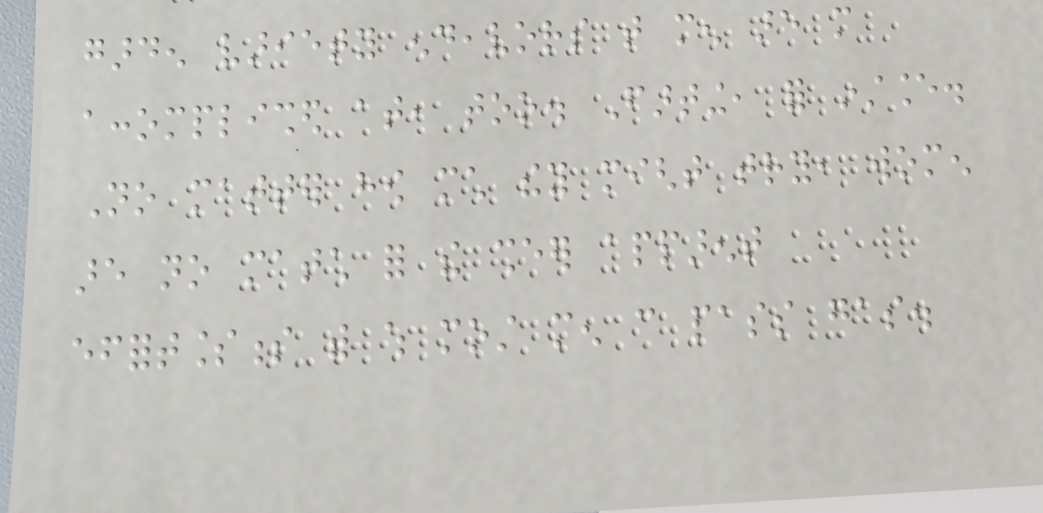garden variety endeavors that men are more
accomplished at, too. Farting, for instance.
No matter how much they might try, women
are no match for the sheer apparent
effortlessness with which most men can pass gas.
